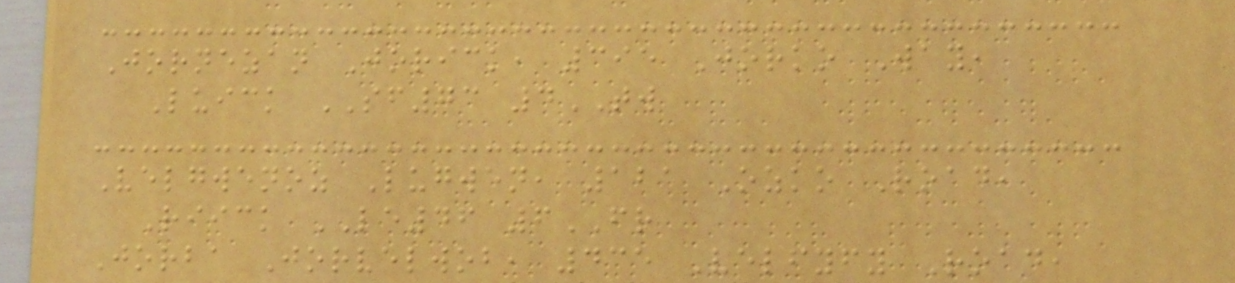Jornezan Jorick, 395 Jorko Way,
Luick SF73 4TW
Velgwenoz Lugwen, 121 Ozko Road,
Riick LE46 6FR
Jorba Jorvelwob, 435 Velfyfy Road,
